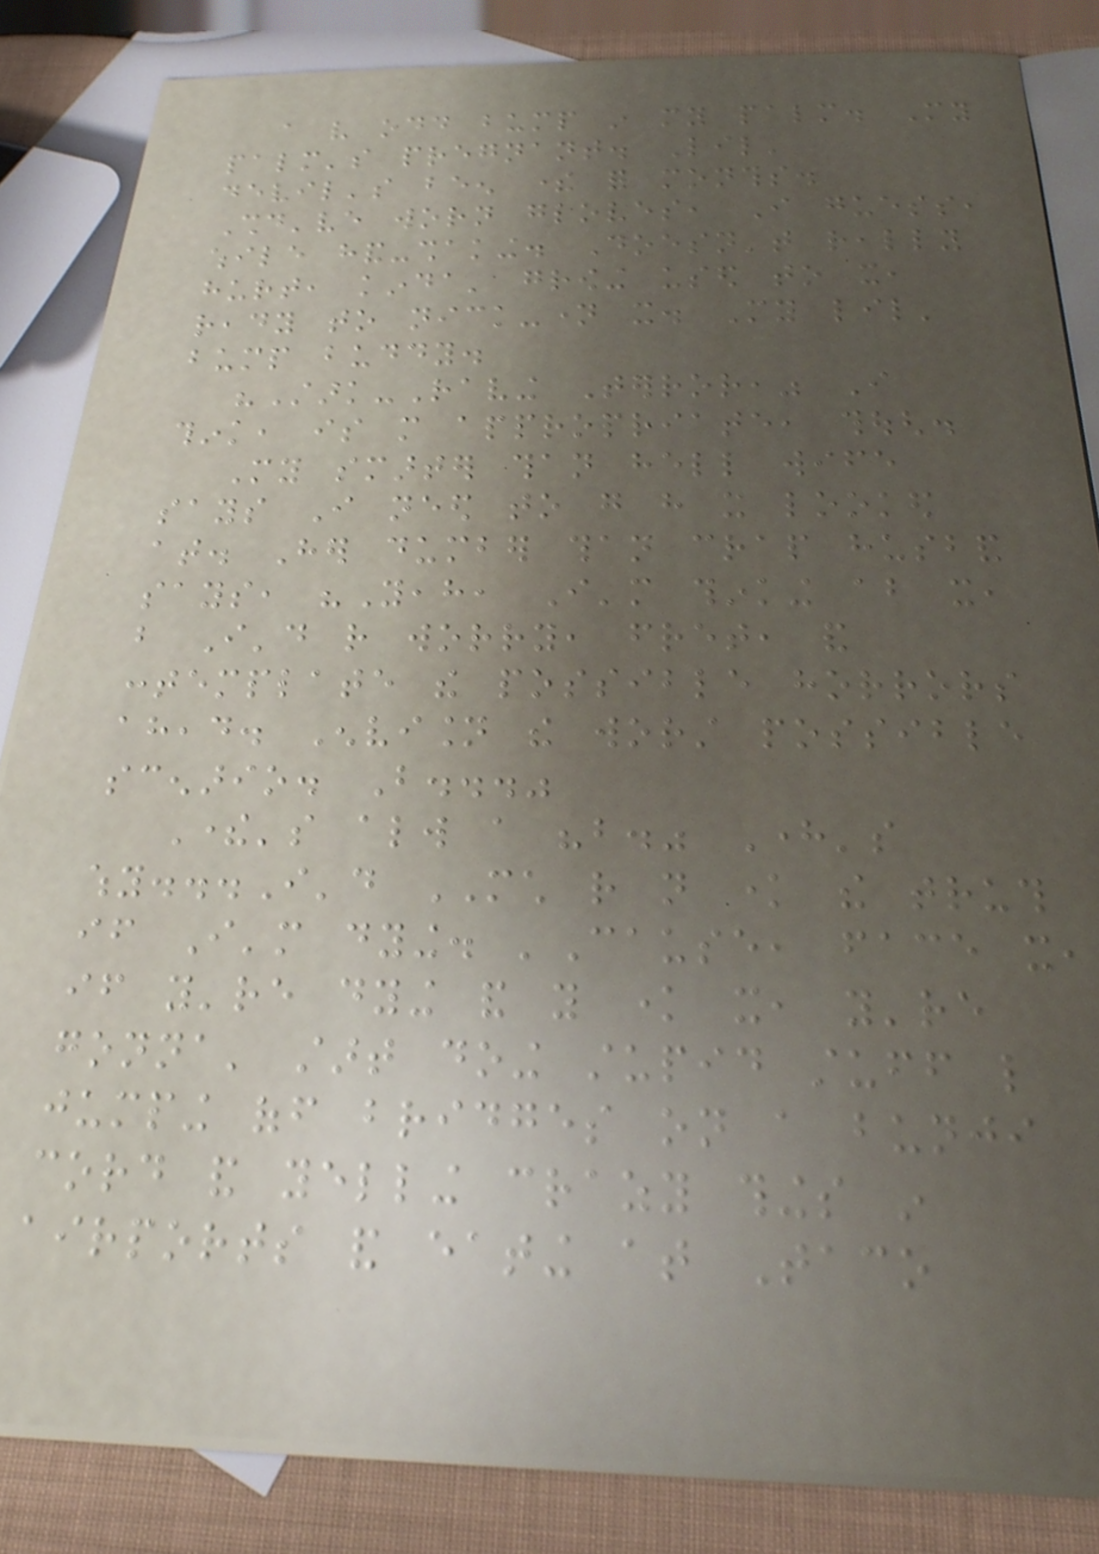a very odd bump in my palm. My
palm's pregnant. Lil'
devil's been there for months.
Should've worn gloves, I guess,
while hand-shaking. Doesn't really
hurt, kinda' growing used to it,
ready to nick-name it. My lil'
bump buddy.
"Stark-Raving Terror," I
think, is more appropriate, though.
My smarter than hell wife
says I need to go have it looked
at. Her dumber than crap husband
says, "Yeah, I'm thinking about it,
but I'd rather worry, fret, and
contemplate the possible horrors
ahead. Envision the worst possible
scenario. But..."
There's always a "but." Here's
why...I'd MUCH rather not know the truth
if I'm dying. 'Cause, face it,
if you're dying and you know it, you're
gonna' start doing stupid stuff like
jumping off bridges on a bunji
cord and yelling crazy things in
airports and eating at Taco
